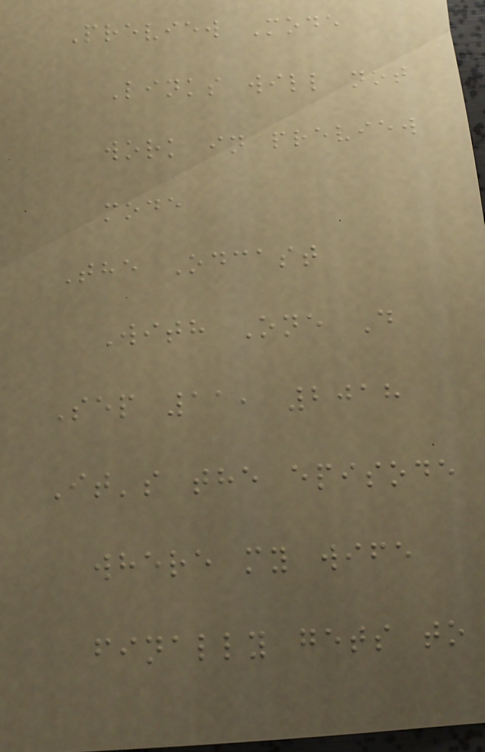Preview Mode
Links will not
work in preview
mode
The Odcast
With One D
Sep 11, 2018
It's the episode
where my wife
finally gets to
